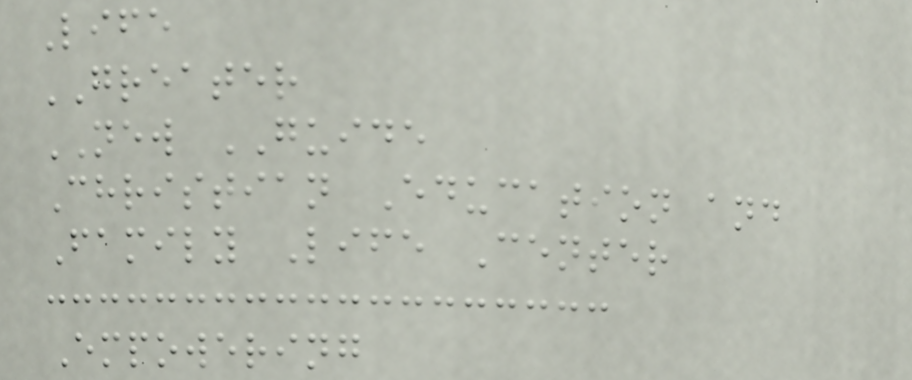Life
GREATER
NEW GUIDE
Christian Education and
Family Life Center
Empowering
